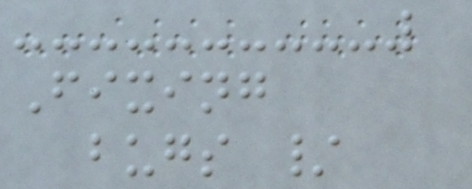Fixing
bugs /
